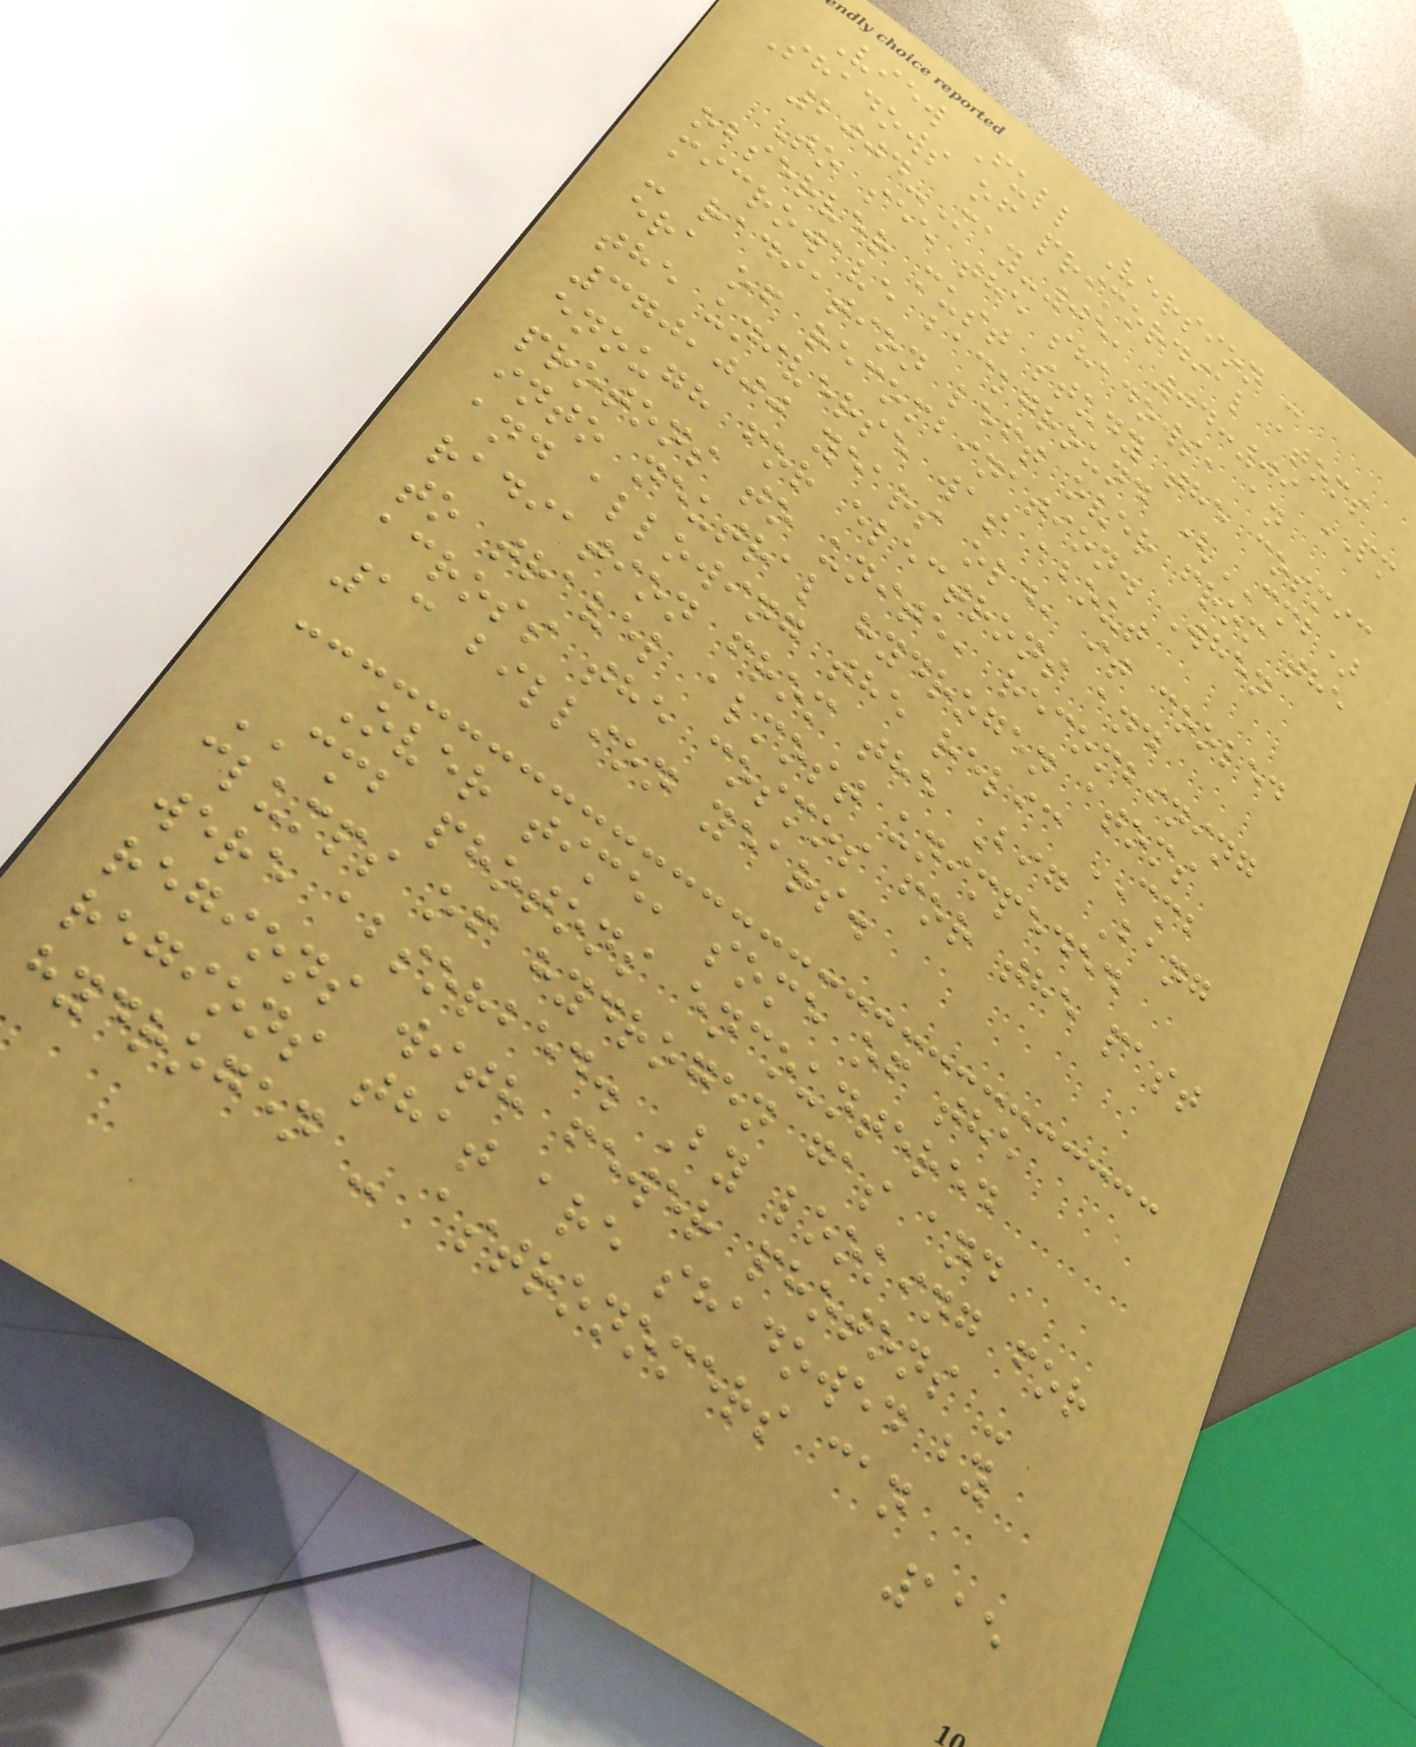View Full Version :
Shadows of primordial atoms
2004-May-05, 04:09 PM
To see the shadows, an
observer must study the cosmic
microwave background (CMB)
- radiation left over from the
era of recombination. When
the universe was about
370,000 years old, it cooled
enough for electrons and
protons to unite, recombining
into neutral hydrogen atoms
and allowing the relic CMB
radiation from the Big Bang
to travel almost unimpeded
across the cosmos for the past
13 billion years.
Over time, some of the
CMB photons encountered
clumps of hydrogen gas and
were absorbed. By looking for
regions with fewer photons -
regions that are shadowed by
hydrogen - astronomers can
115
